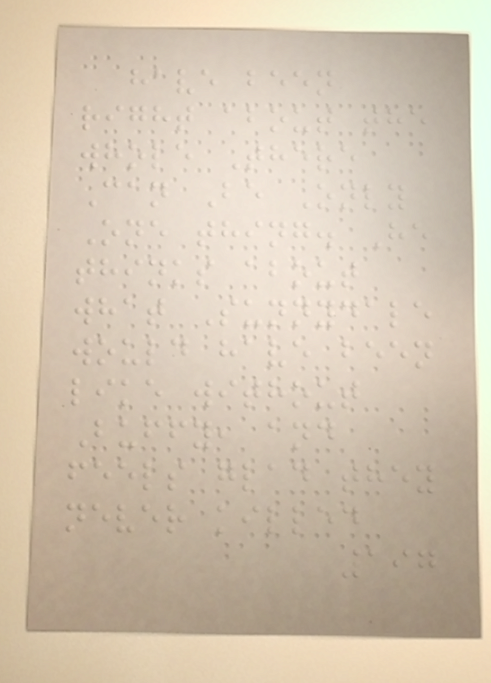have been
right about the
whole There
Can Be Only
One thing. He
thinks about
what Sunnydale
would have been
like without
Buffy, and
feels glad they
never killed
197
